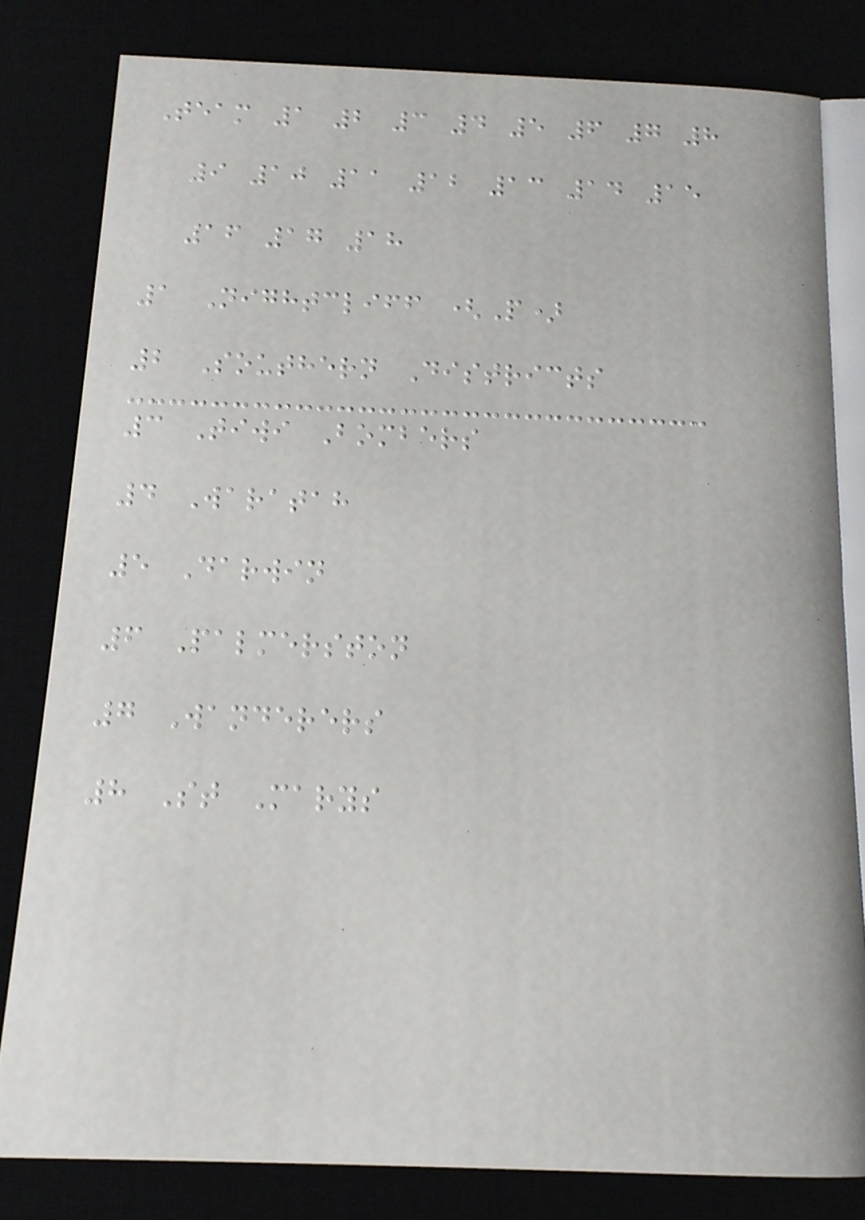Team 1 2 3 4 5 6 7 8
9 10 11 12 13 14 15
16 17 18
1 Nightcliff (P)
2 Southern Districts
3 Tiwi Bombers
4 Waratah
5 Darwin
6 Palmerston
7 Wanderers
8 St Marys
